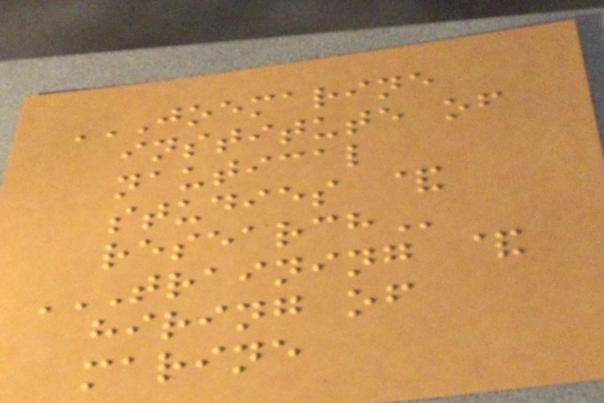JOEMARINE
INSTITUTE OF
NAUTICAL
STUDIES &
RESEARCH
TRAINING &
HIRING OF
MARINE
